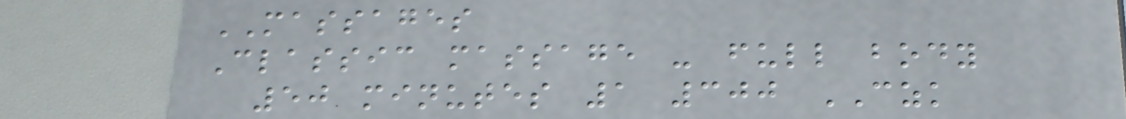MASSAGES
Classic massage - full body
50 minutes 1 300 CZK
